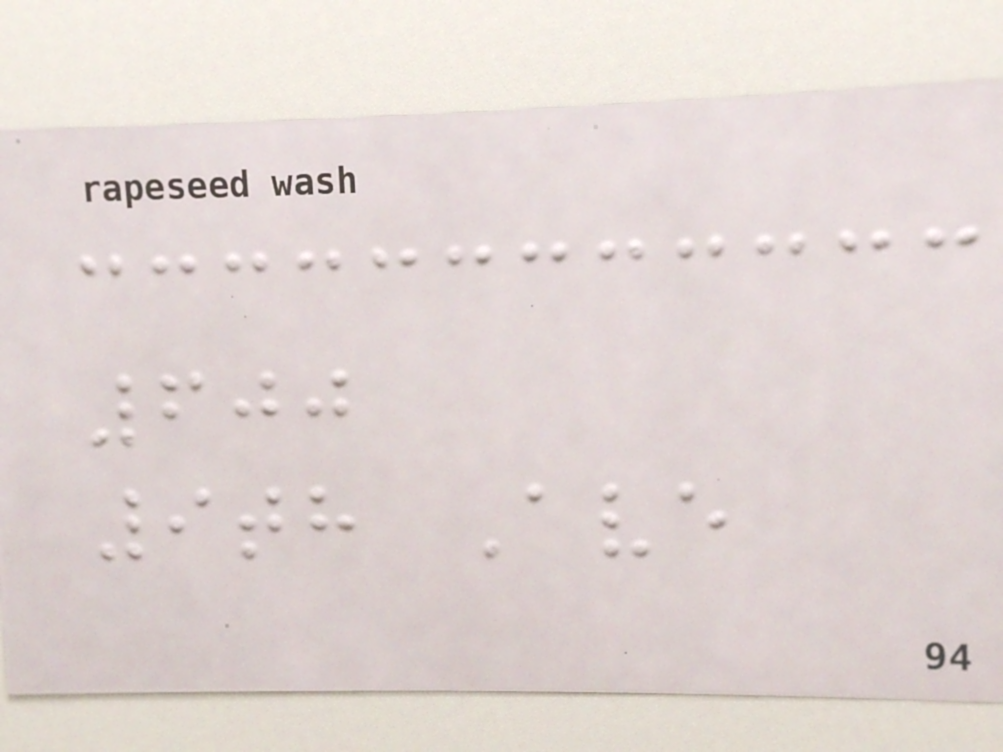600
9th Ave
